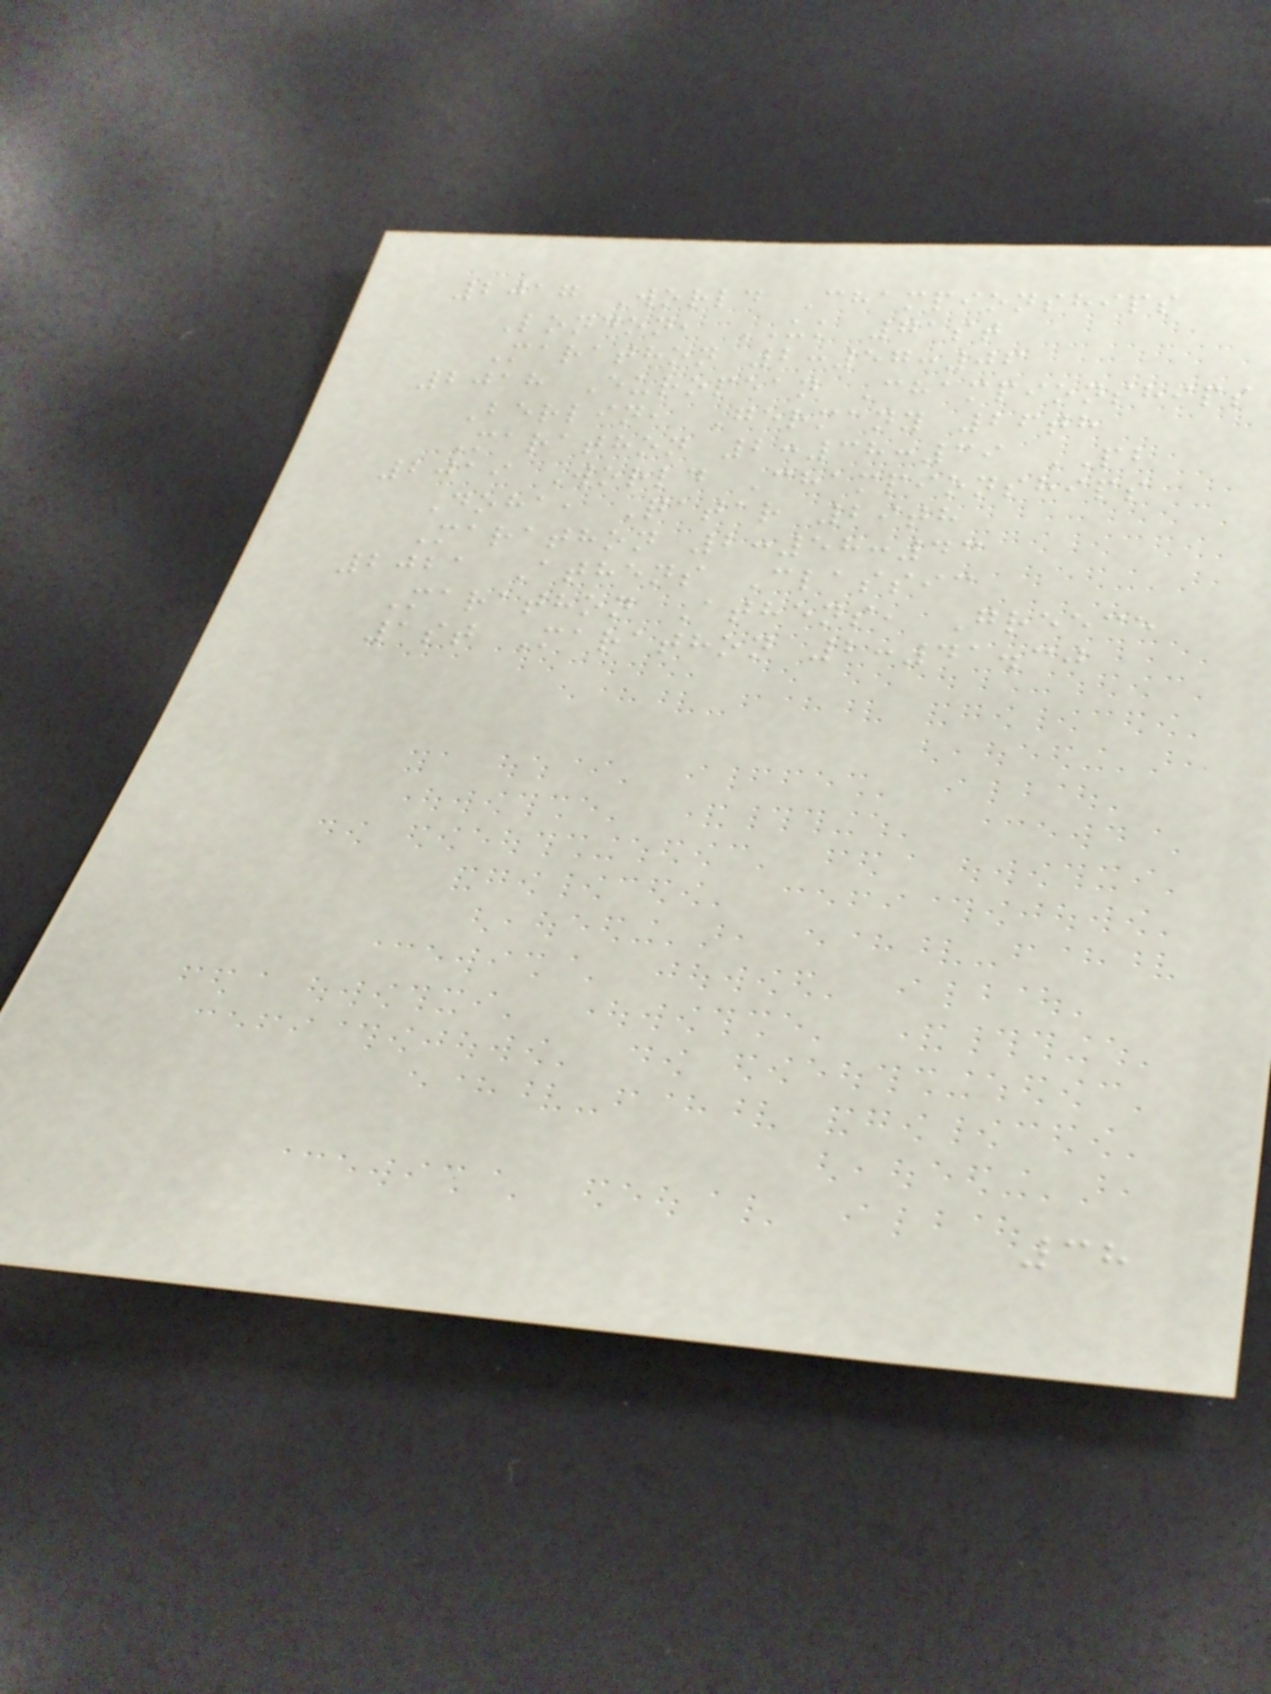2017 World Championships
London, UK 71st
Marathon 2:57:06
2018 European Championships
Berlin, Germany 26th
Marathon 2:38:39 PB
2019 World Championships
Doha, Qatar 29th
Marathon 2:58:43
2021 Athens Classic
Marathon Athens, Greece
1st Marathon 2:41.30
38
